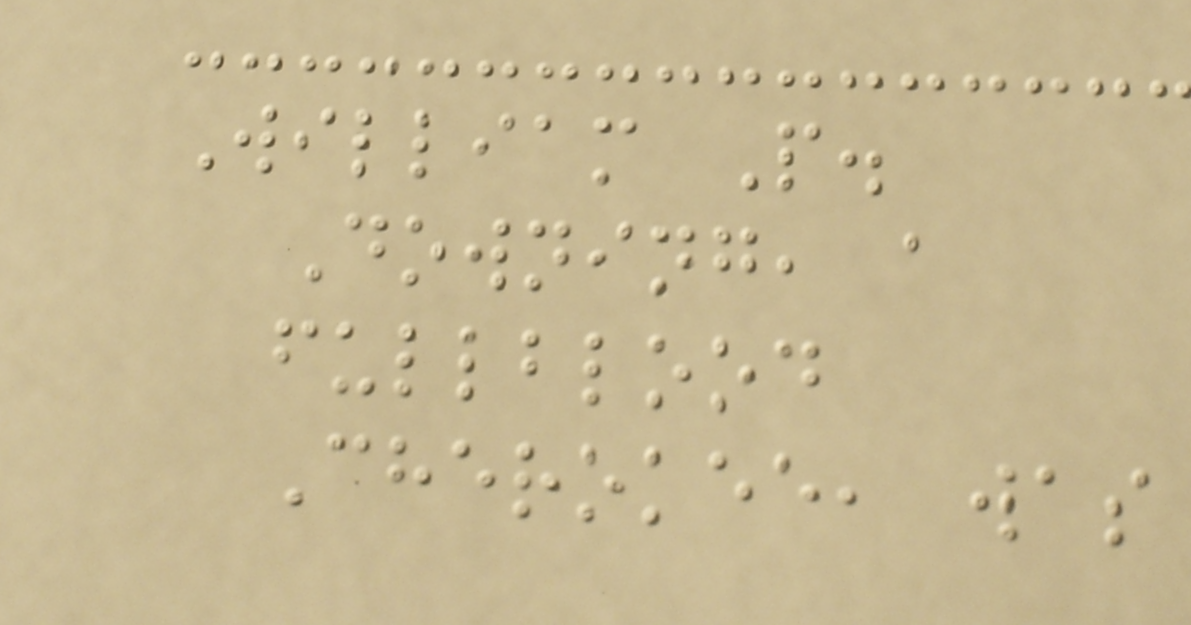William P.
Downing, a
fullblood
Cherokee, was
